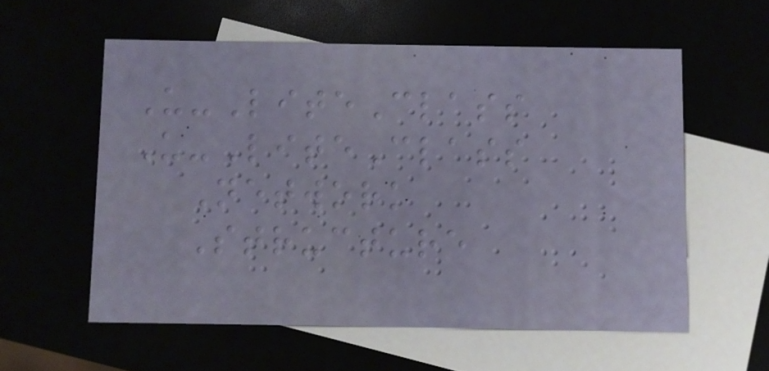U-LiteClass
U-LiteClass
Network
Structure
